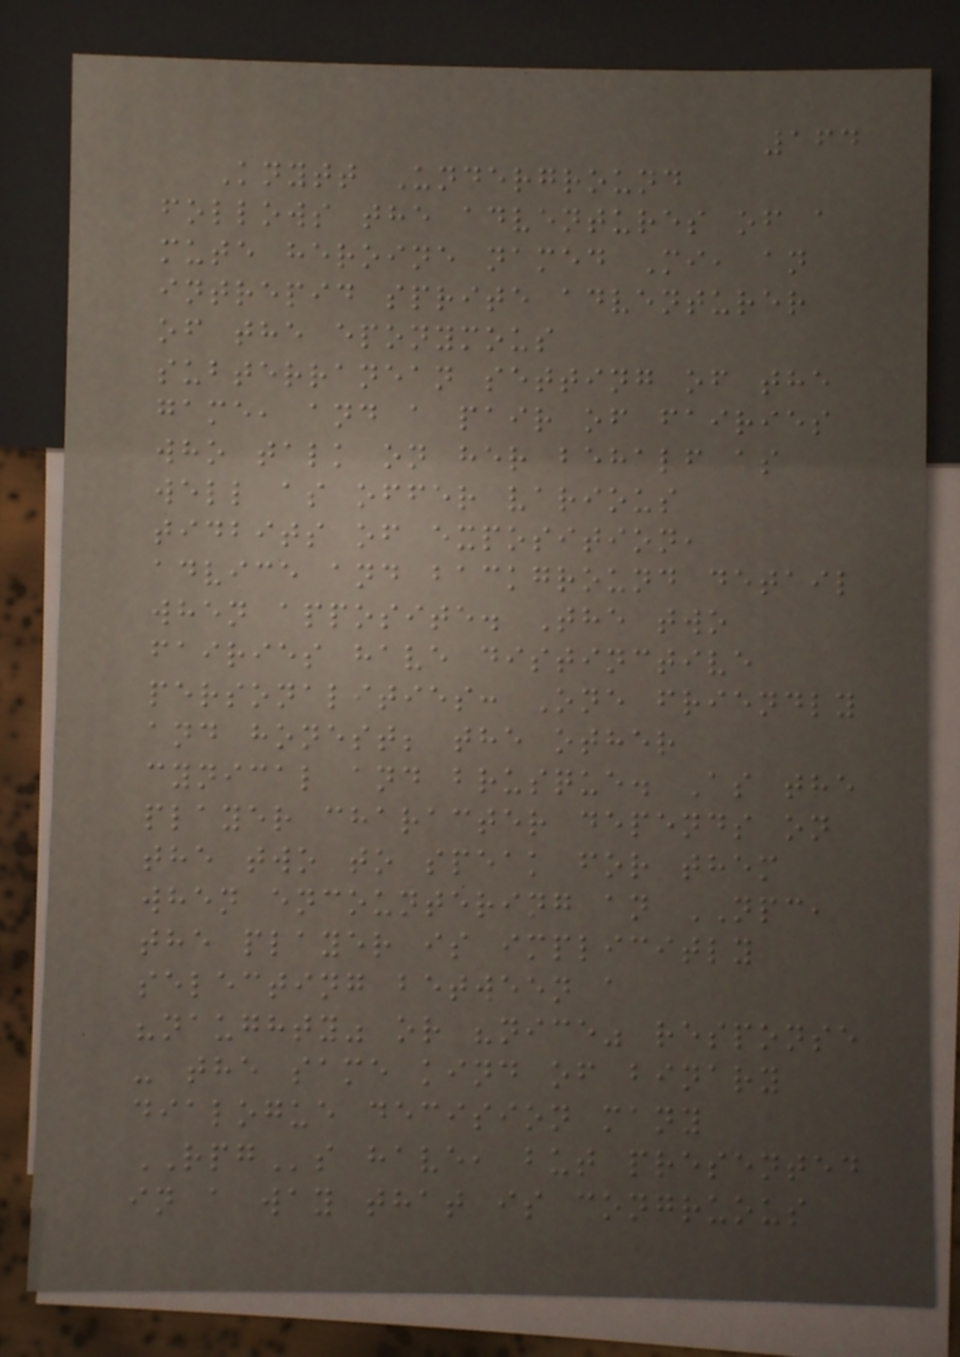164
Knytt Underground
follows the adventures of a
mute heroine named Mi, an
intrepid sprite adventurer
of the eponymous
subterranean setting of the
game, and a pair of fairies
who talk on her behalf as
well as offer various
tidbits of exposition,
advice and background detail
when apposite. The two
fairies have distinctive
personalities: One friendly
and honest; the other
cynical and brusque. As the
player character depends on
the two to speak for them
when encountering an NPC,
the player is implicitly
selecting between a
"naughty" or "nice" response
- the same kind of binary
dialogue decision many
RPGs have, but presented
in a way that is congruous
